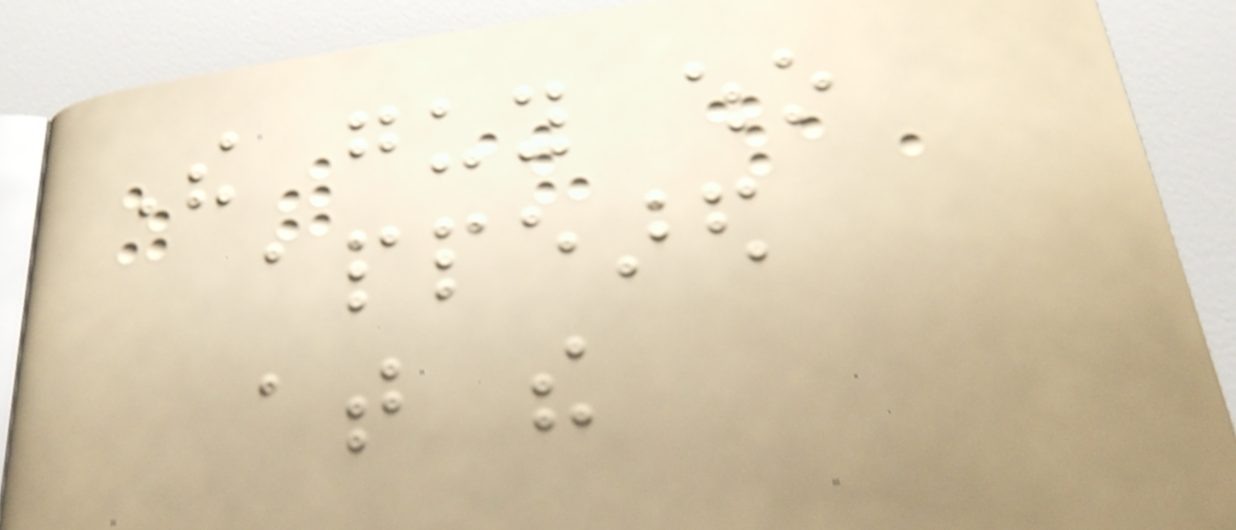The guy who
appeared
at the
